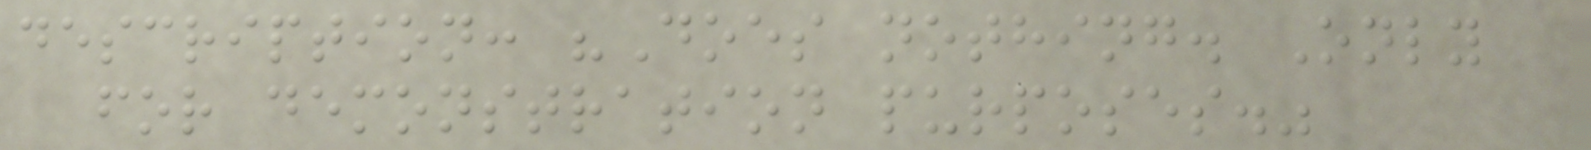description: "Does nothing. Only
for demonstration purposes."
